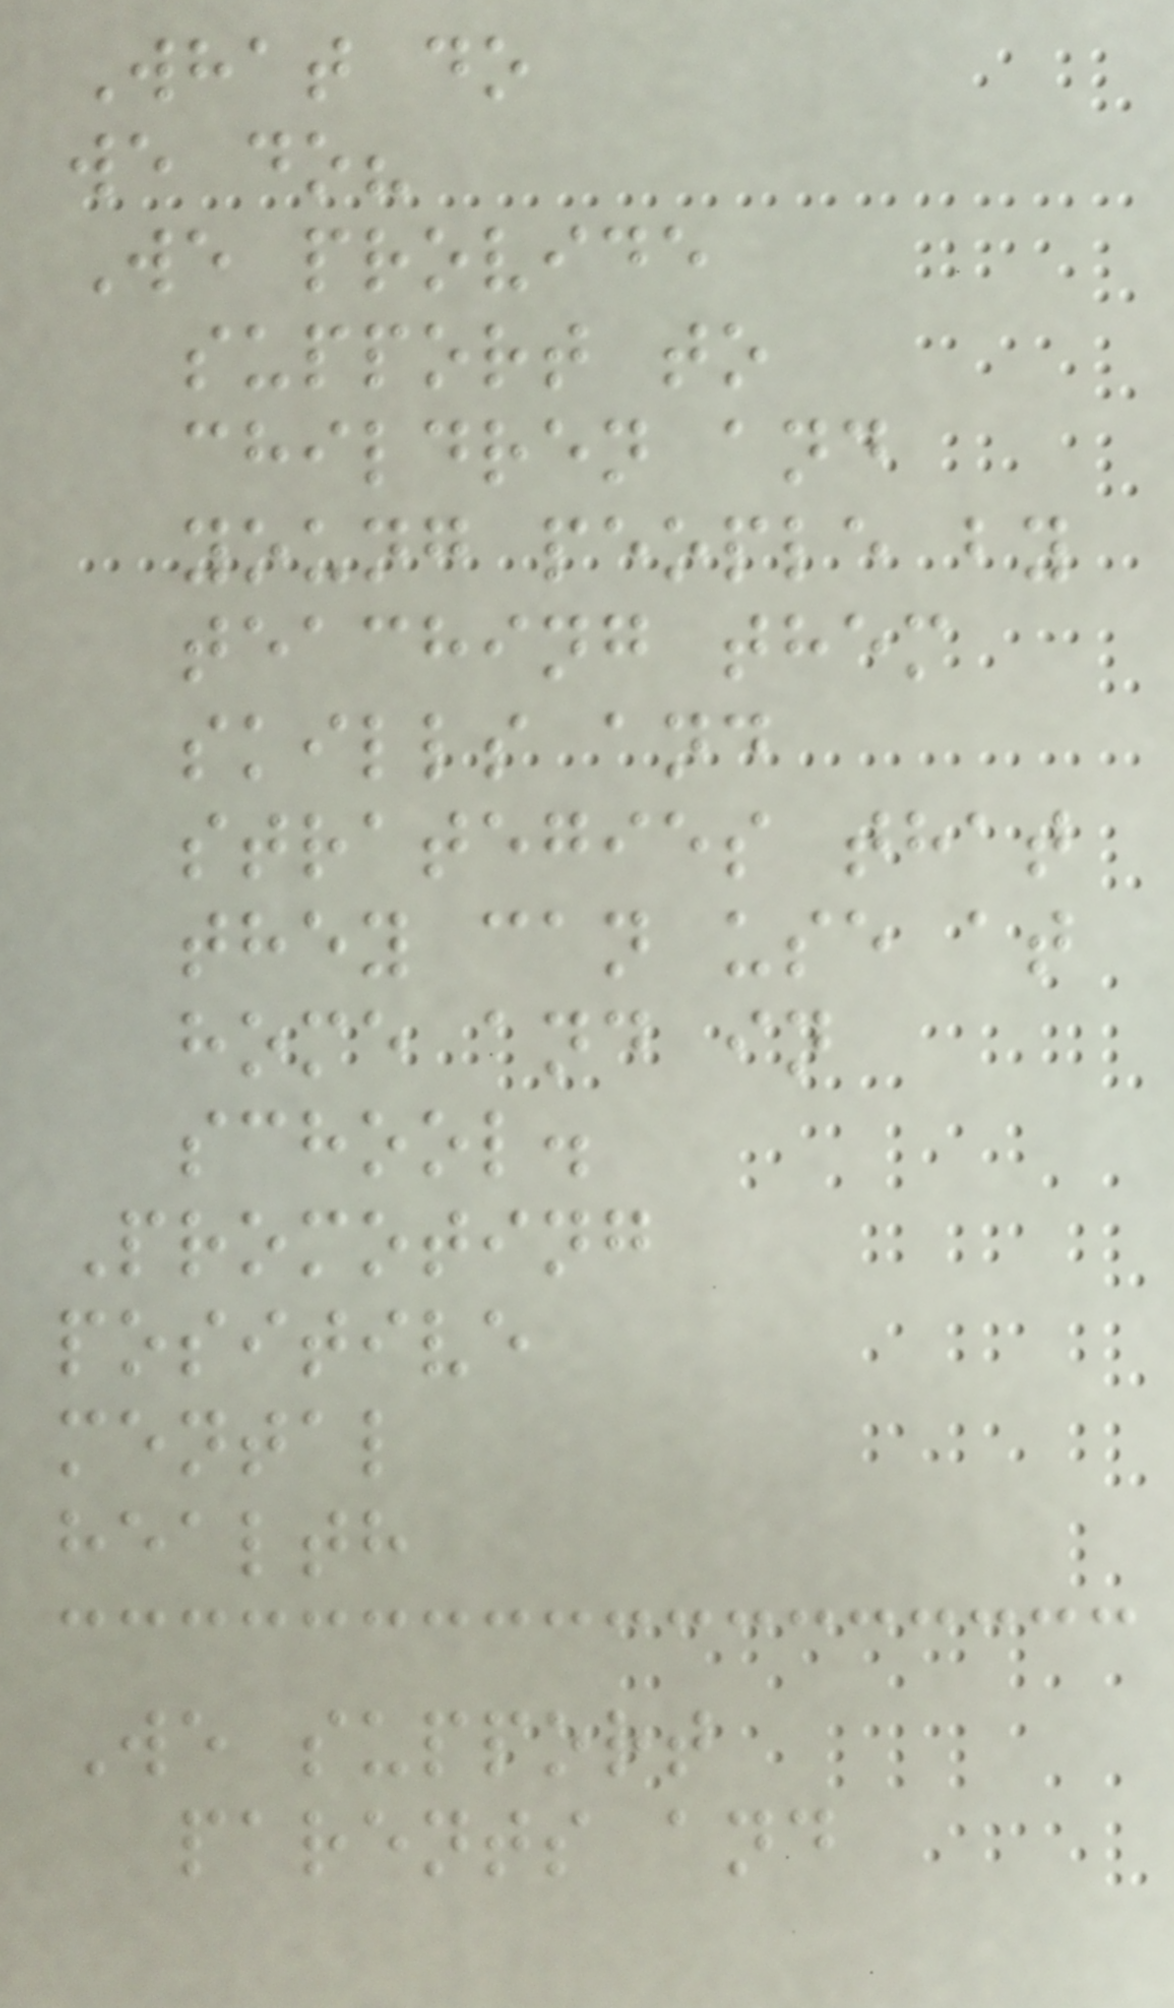What do
we do?
We provide
support to
children and
young people by
teaching them
skills and
strategies that
they can use at
home and in
school.
Promoting
positive
mental
health
We support
parents and
